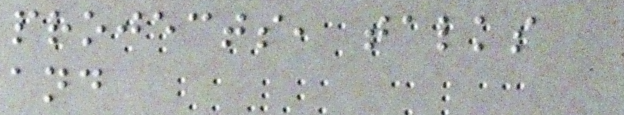projects, talks
and
